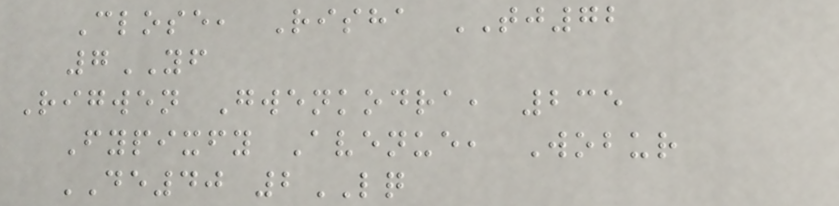Close, Risha TJ72
7YF
Rigwen Gwenkodra, 235
Fypixfy Avenue, Wobur
DE40 2LQ
